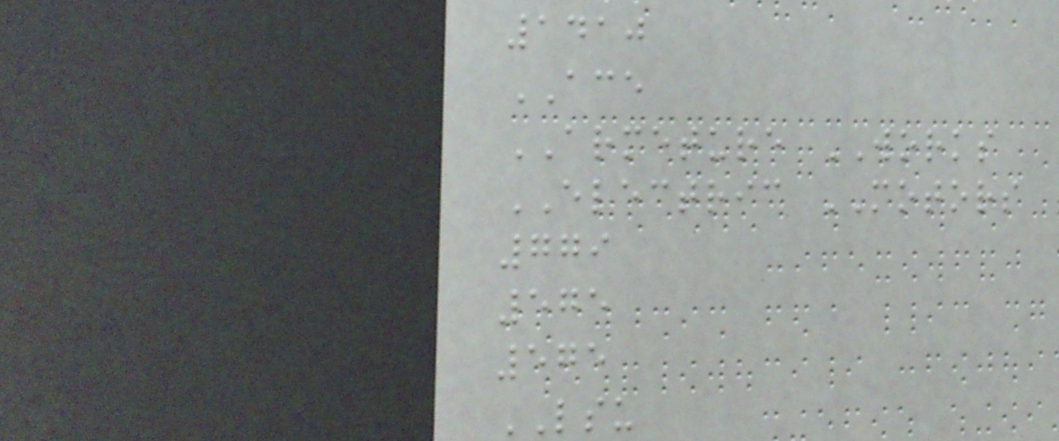1410
ACE
ARMETURE WORKS
ELECTRIC MOTORS
779
575
575
LSU
